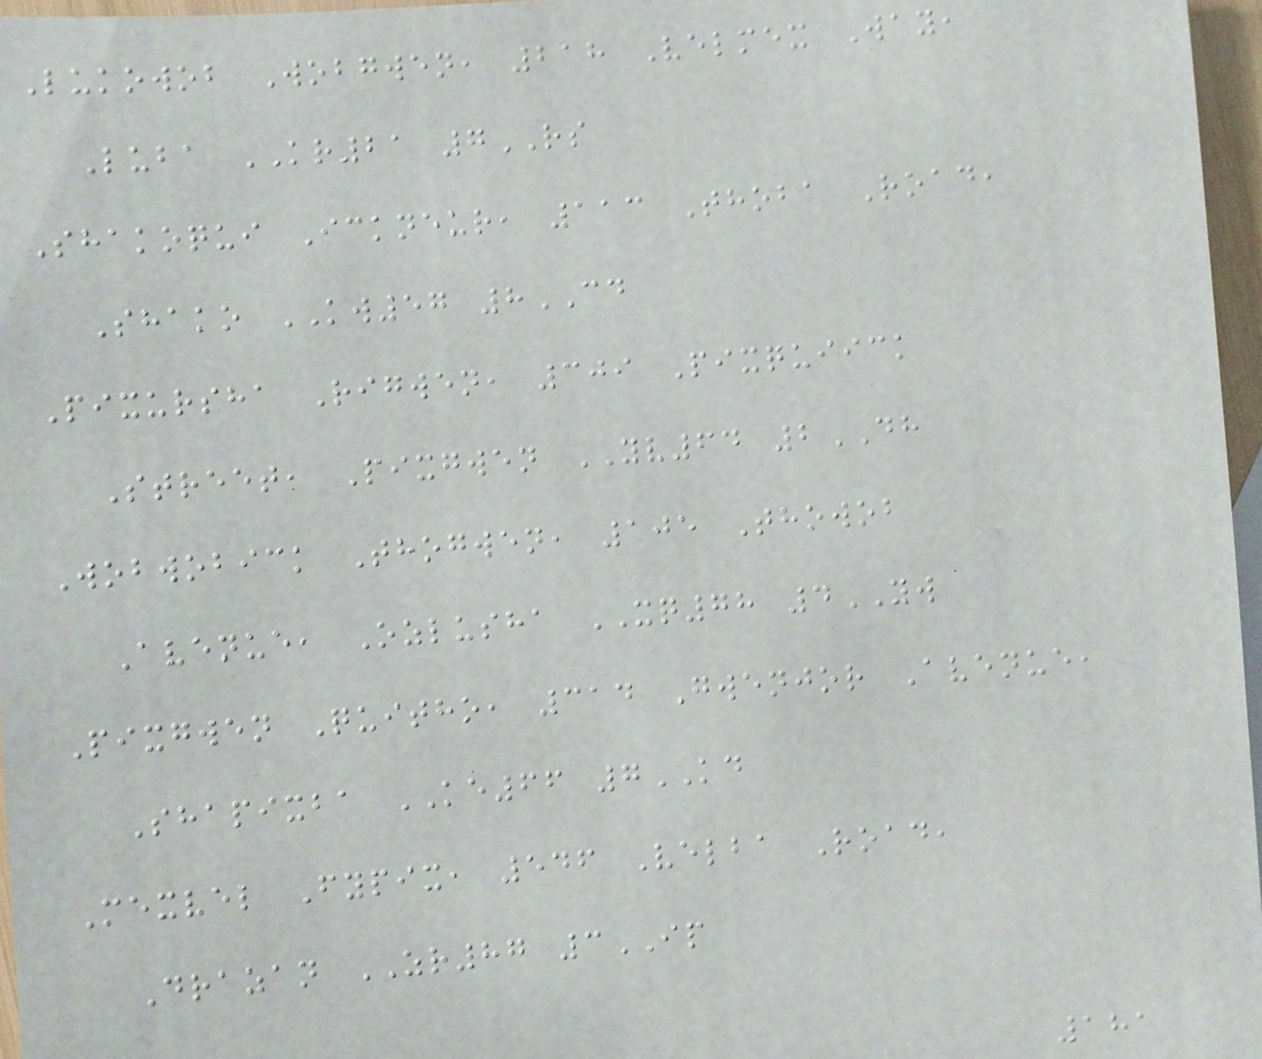Lukowob Wobgwen, 218 Velmex Way,
Luba KR21 7RS
Shakoqui Ickneur, 113 Thoba Road,
Shako KW57 8CD
Pixursha Rigwen, 309 Pixquiick
Street, Pixgwen YV64 2DH
Wobwobick Thogwen, 105 Thowob
Avenue, Ozlusha XQ78 4YW
Pixgwen Quitho, 314 Gwenjor Avenue,
Shapixba KE66 7KD
Mexvel Fypix, 546 Velba Road,
Drazan ZR87 3IP
181
